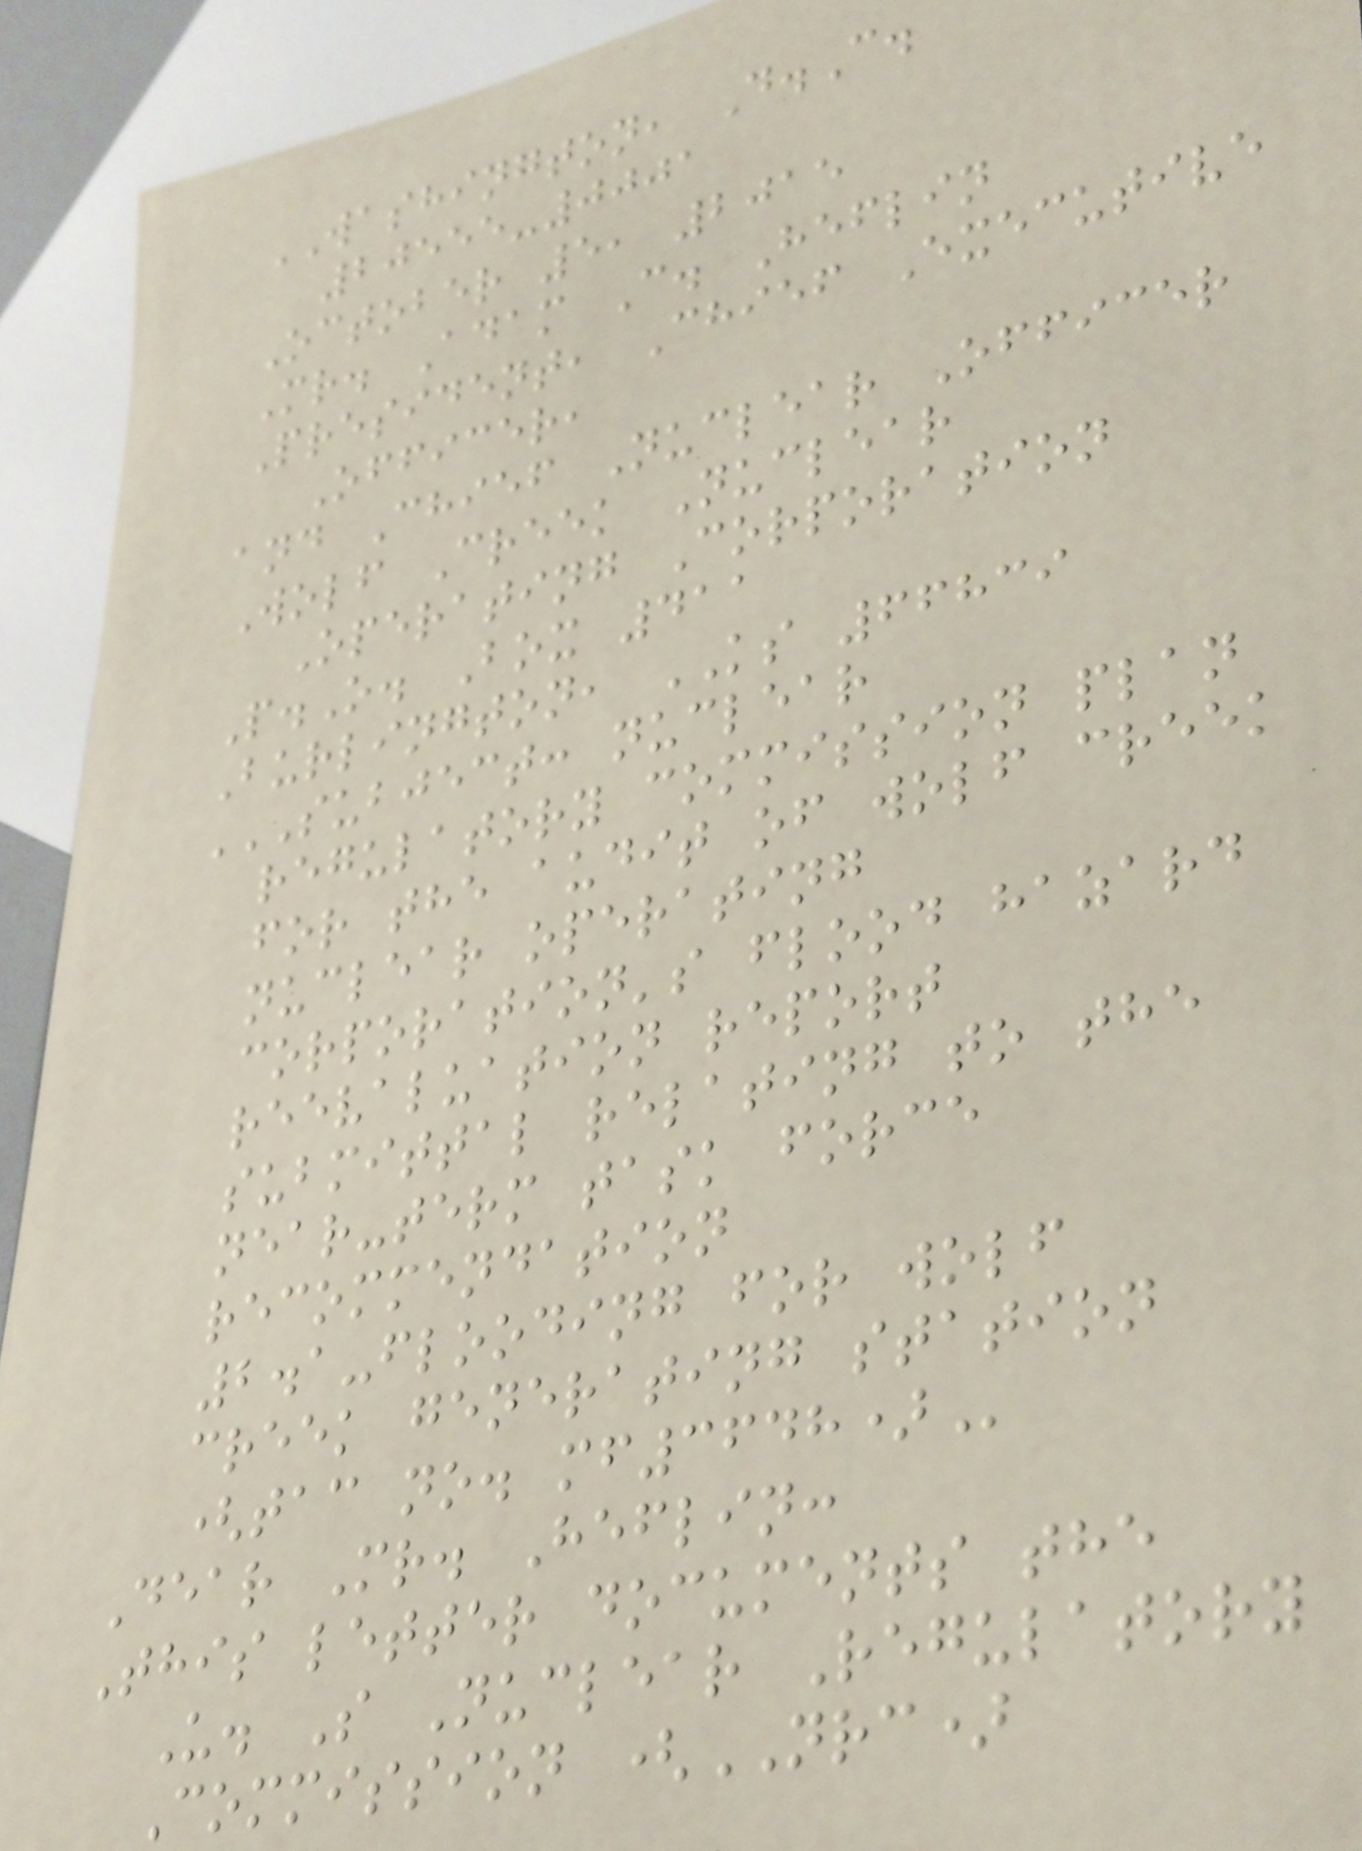WASHINGTON, D.C.
20555-0001
October 5, 2015
Mr. Adam C. Heflin
President, Chief Executive
Officer,
and Chief Nuclear Officer
Wolf Creek Nuclear
Operating Corporation
P.O. Box 411
Burlington, KS 66839
SUBJECT: NUCLEAR
REGULATORY COMMISSION PLAN
FOR THE AUDIT OF WOLF CREEK
NUCLEAR OPERATING
CORPORATION'S FLOOD HAZARD
REEVALUATION REPORT
SUBMITTAL RELATING TO THE
NEAR-TERM TASK FORCE
RECOMMENDATION
2.1-FLOODING FOR WOLF
CREEK GENERATING STATION
(TAC NO. MF3648)
Dear Mr. Heflin:
This letter documents the
U. S Nuclear Regulatory
Commission (NRC)
